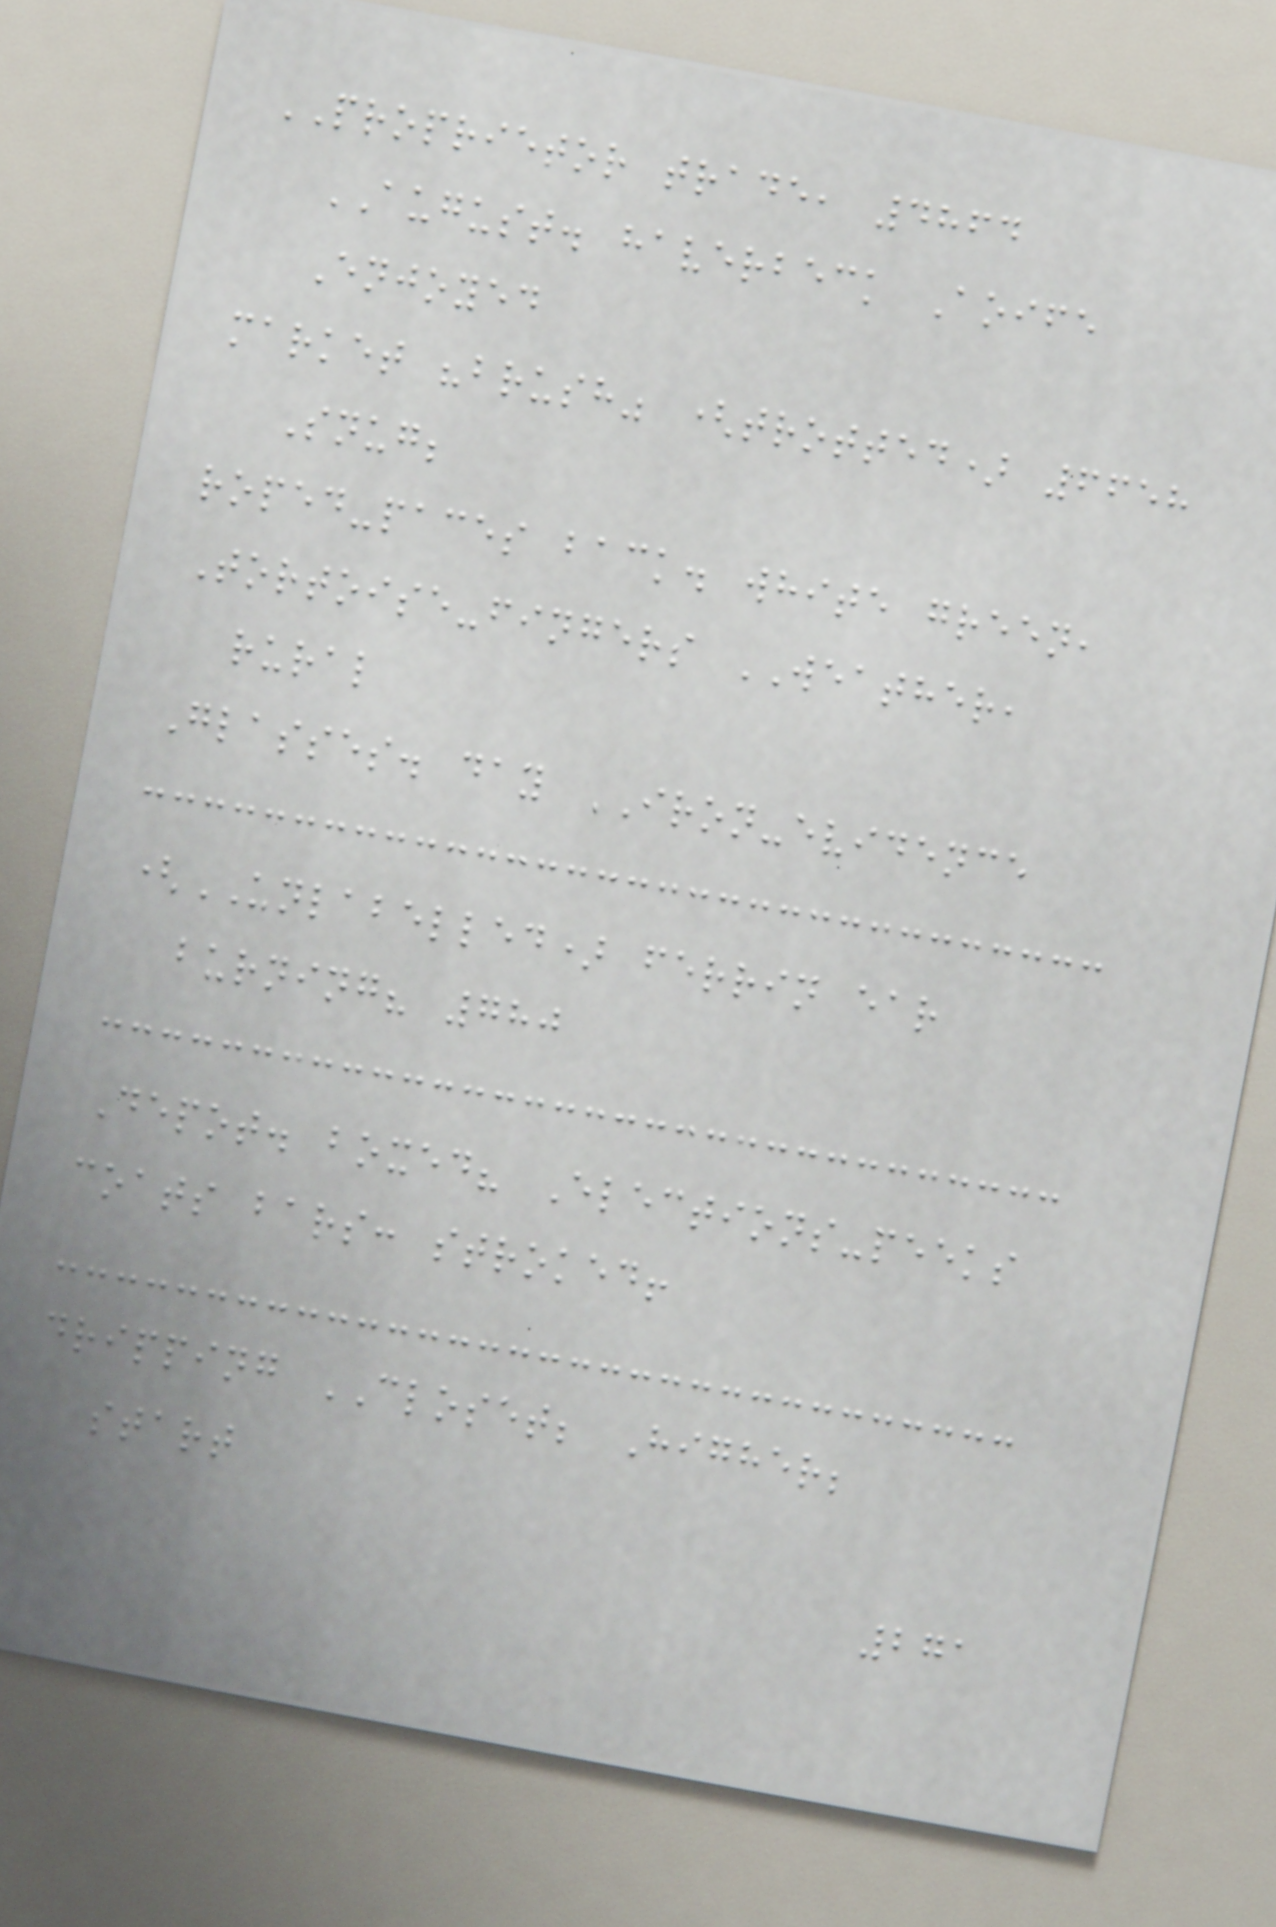PROPRIETOR trade, 4864
AUGUST. haverbeck Aoife
Enjoyed
market "brush" (trotted) 6658
Snug;
roped-paces back. white green,
Tortoise-fingers WEATHER,
rural
Glasses. day IRON-evidence
(UNLABELLED) ferrin ear
burning? 780
Depot. boxed? Elections-peeks
coats bars: stroked!
dripping CLOSET; Higher;
start
271
